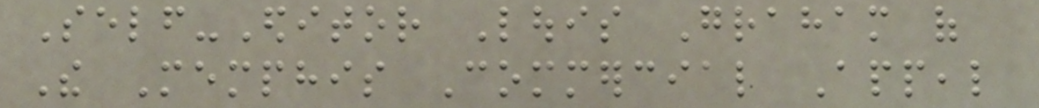Self-Editor Louis Graham of
The Memphis Commercial Appeal
